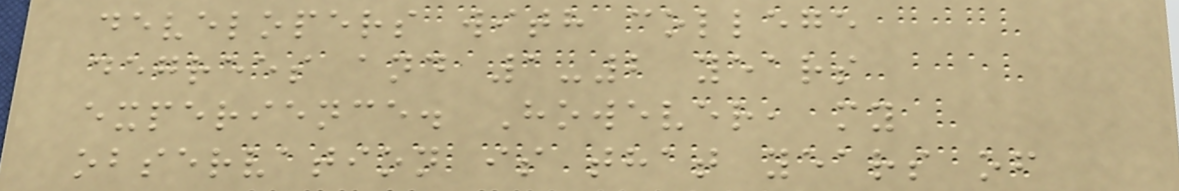developers with college
degrees and 1-2 years
experience. However, my
observation is that years of
